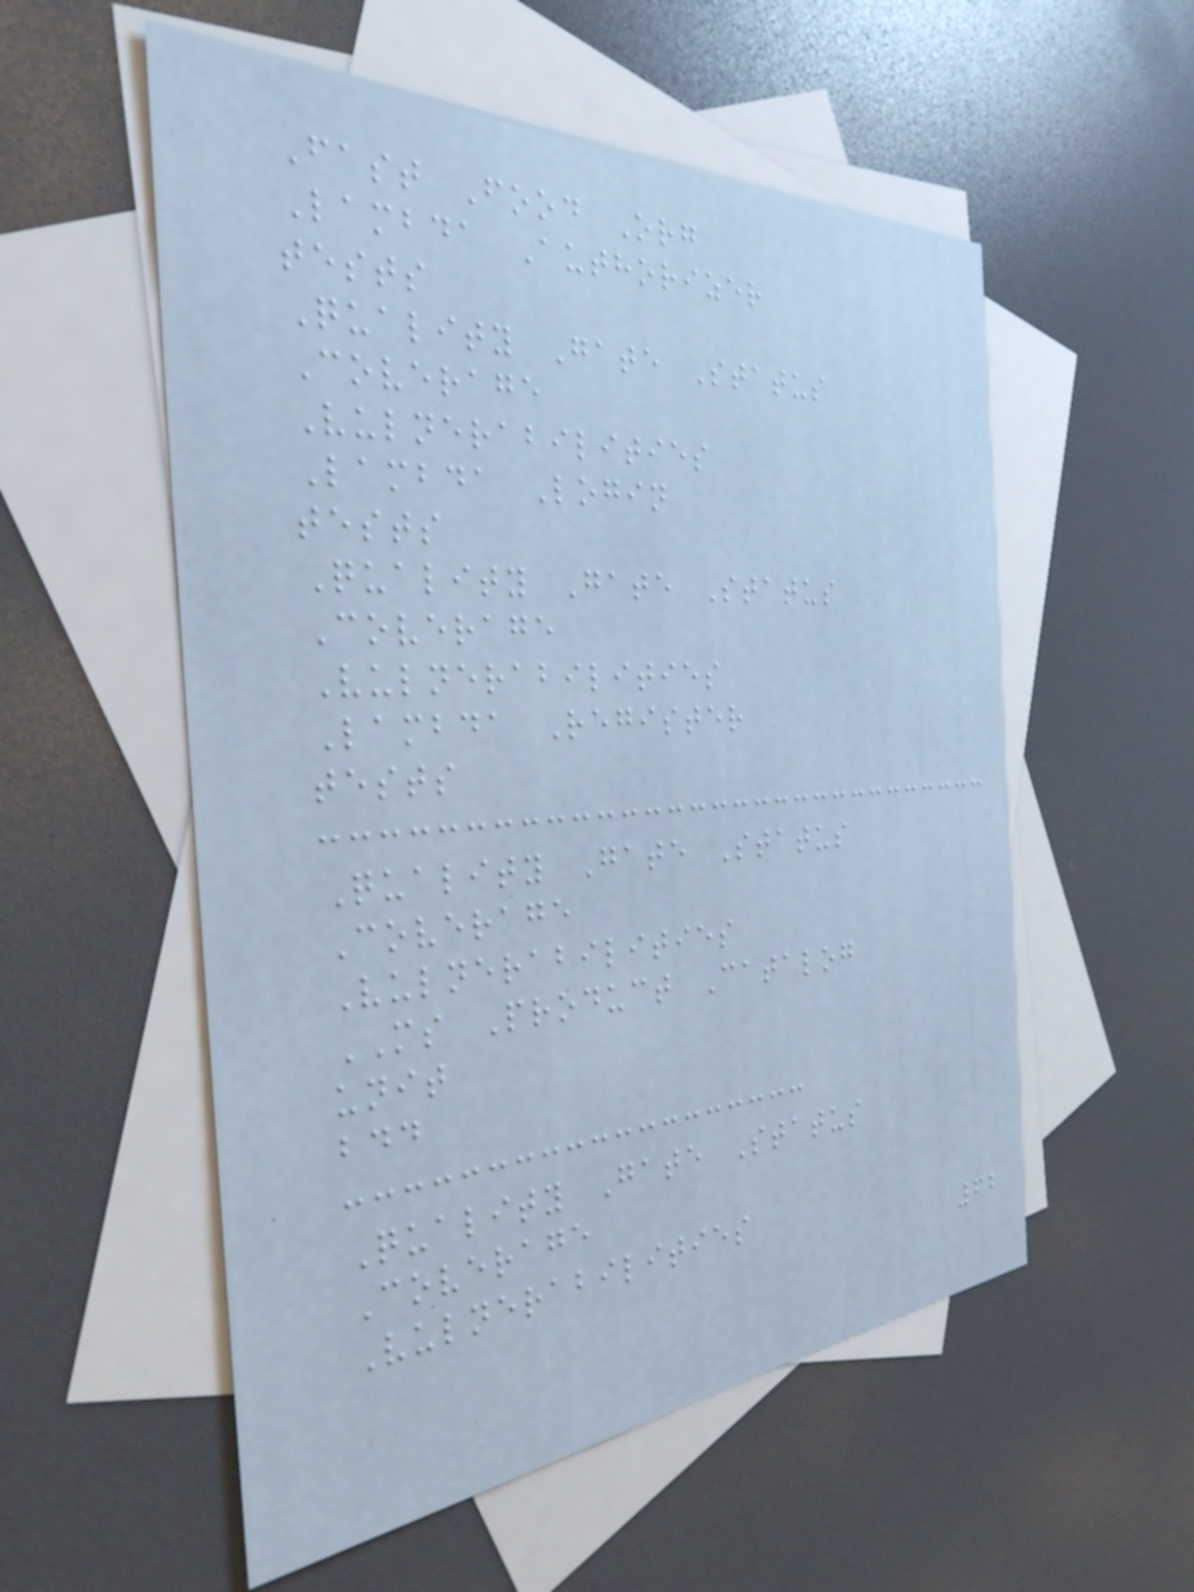Fast Food Org
Lambda Authorizer
tests
Quality Gate Status
Coverage
Vulnerabilities
Lambda Login
tests
Quality Gate Status
Coverage
Vulnerabilities
Lambda Register
tests
Quality Gate Status
Coverage
Vulnerabilities
MS Product Catalog
unit
bdd
Quality Gate Status
Coverage
Vulnerabilities
62
